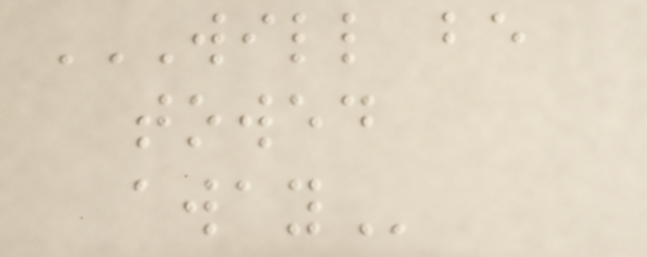WILL BE
TOWED
AWAY
